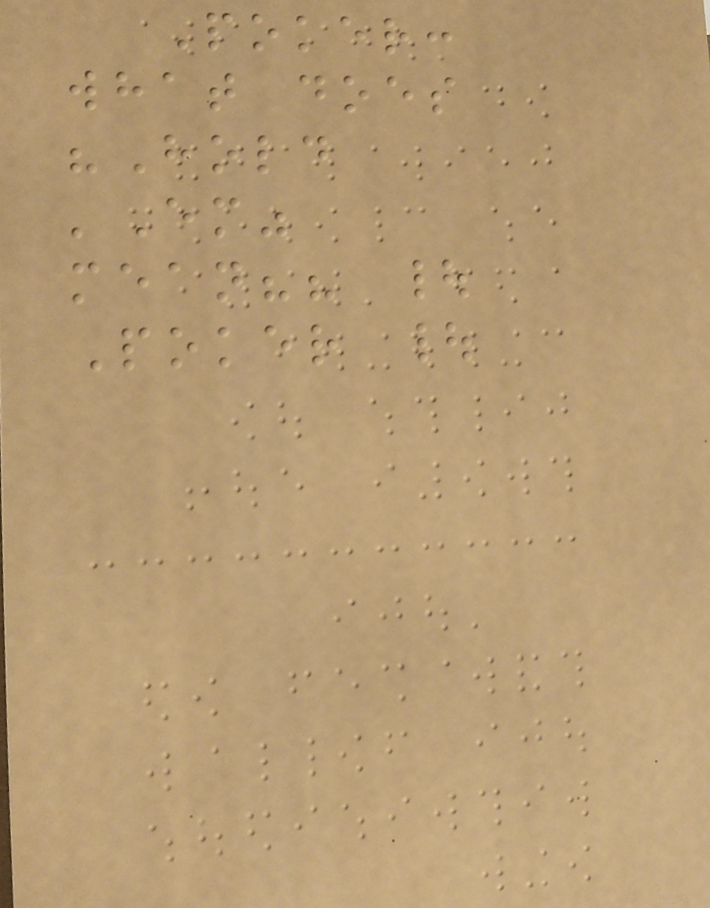Poker:
what does
"Hold
'Em"
mean?? |
Poker |
